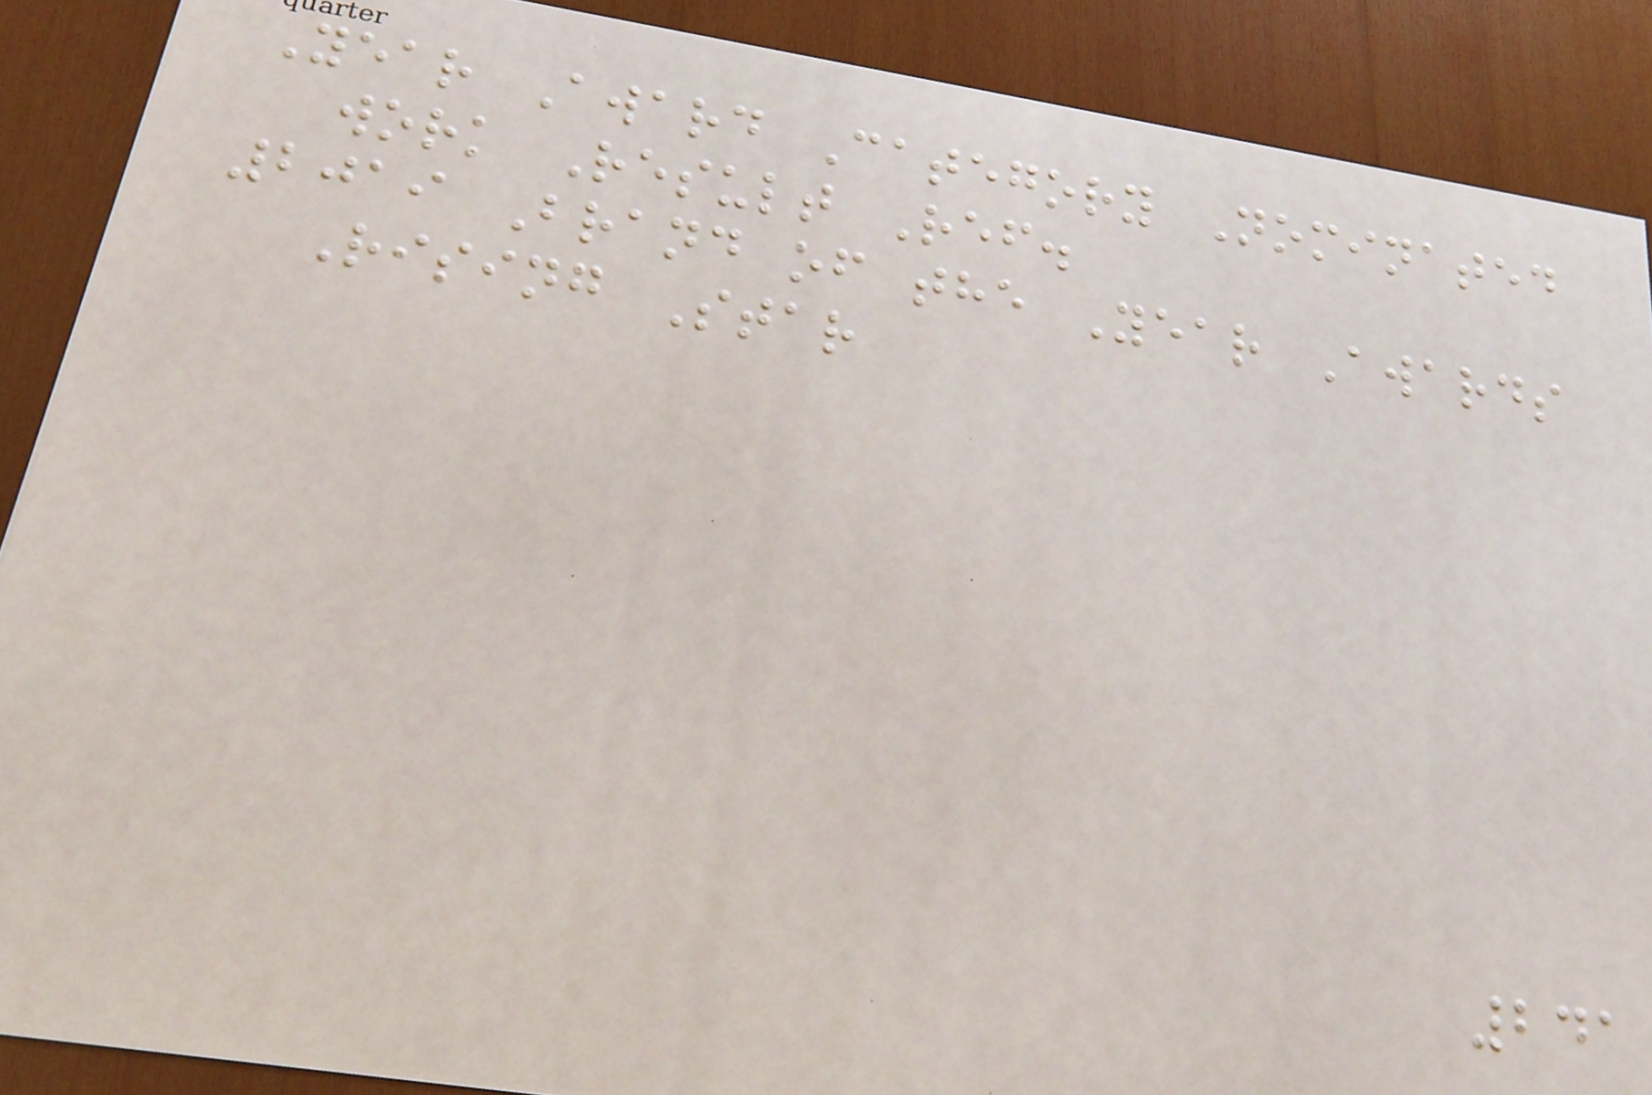Year Award Category Nominated
work Result Ref.
2019 Brand of the Year Awards
Rising Star
241
